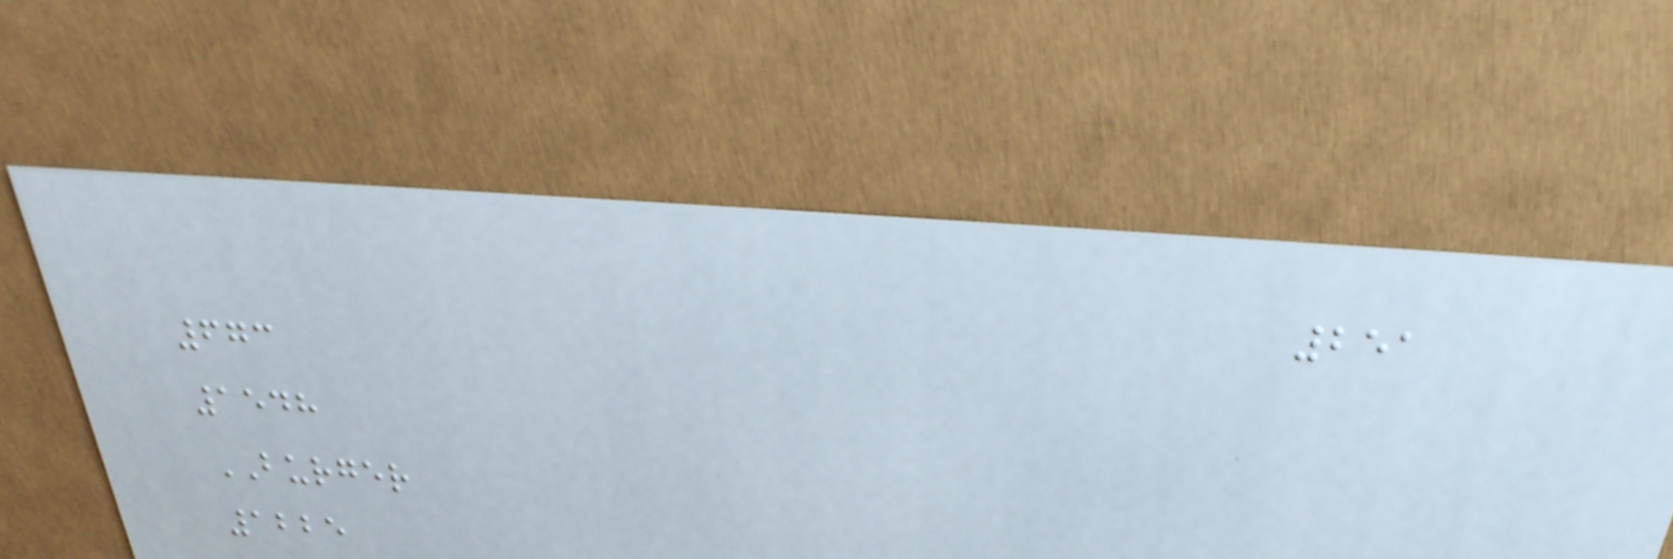251
673
1548
BURGER
1225
